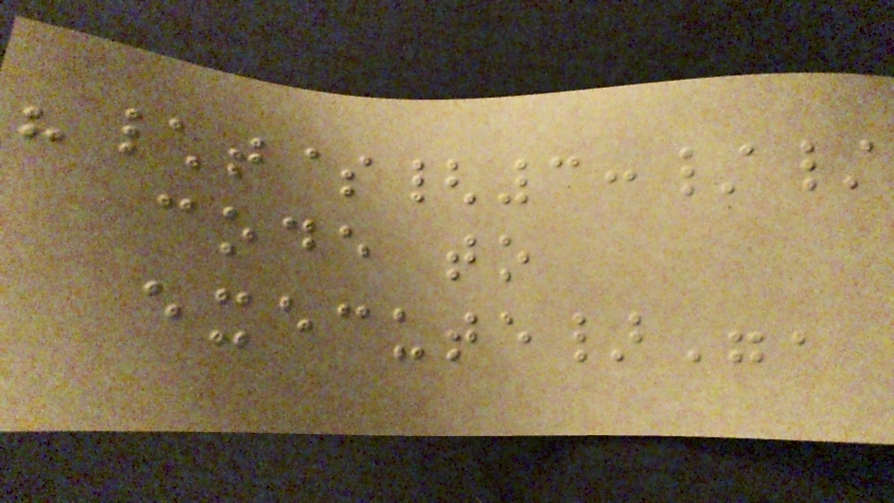"\t${3://
code to
execute}",
